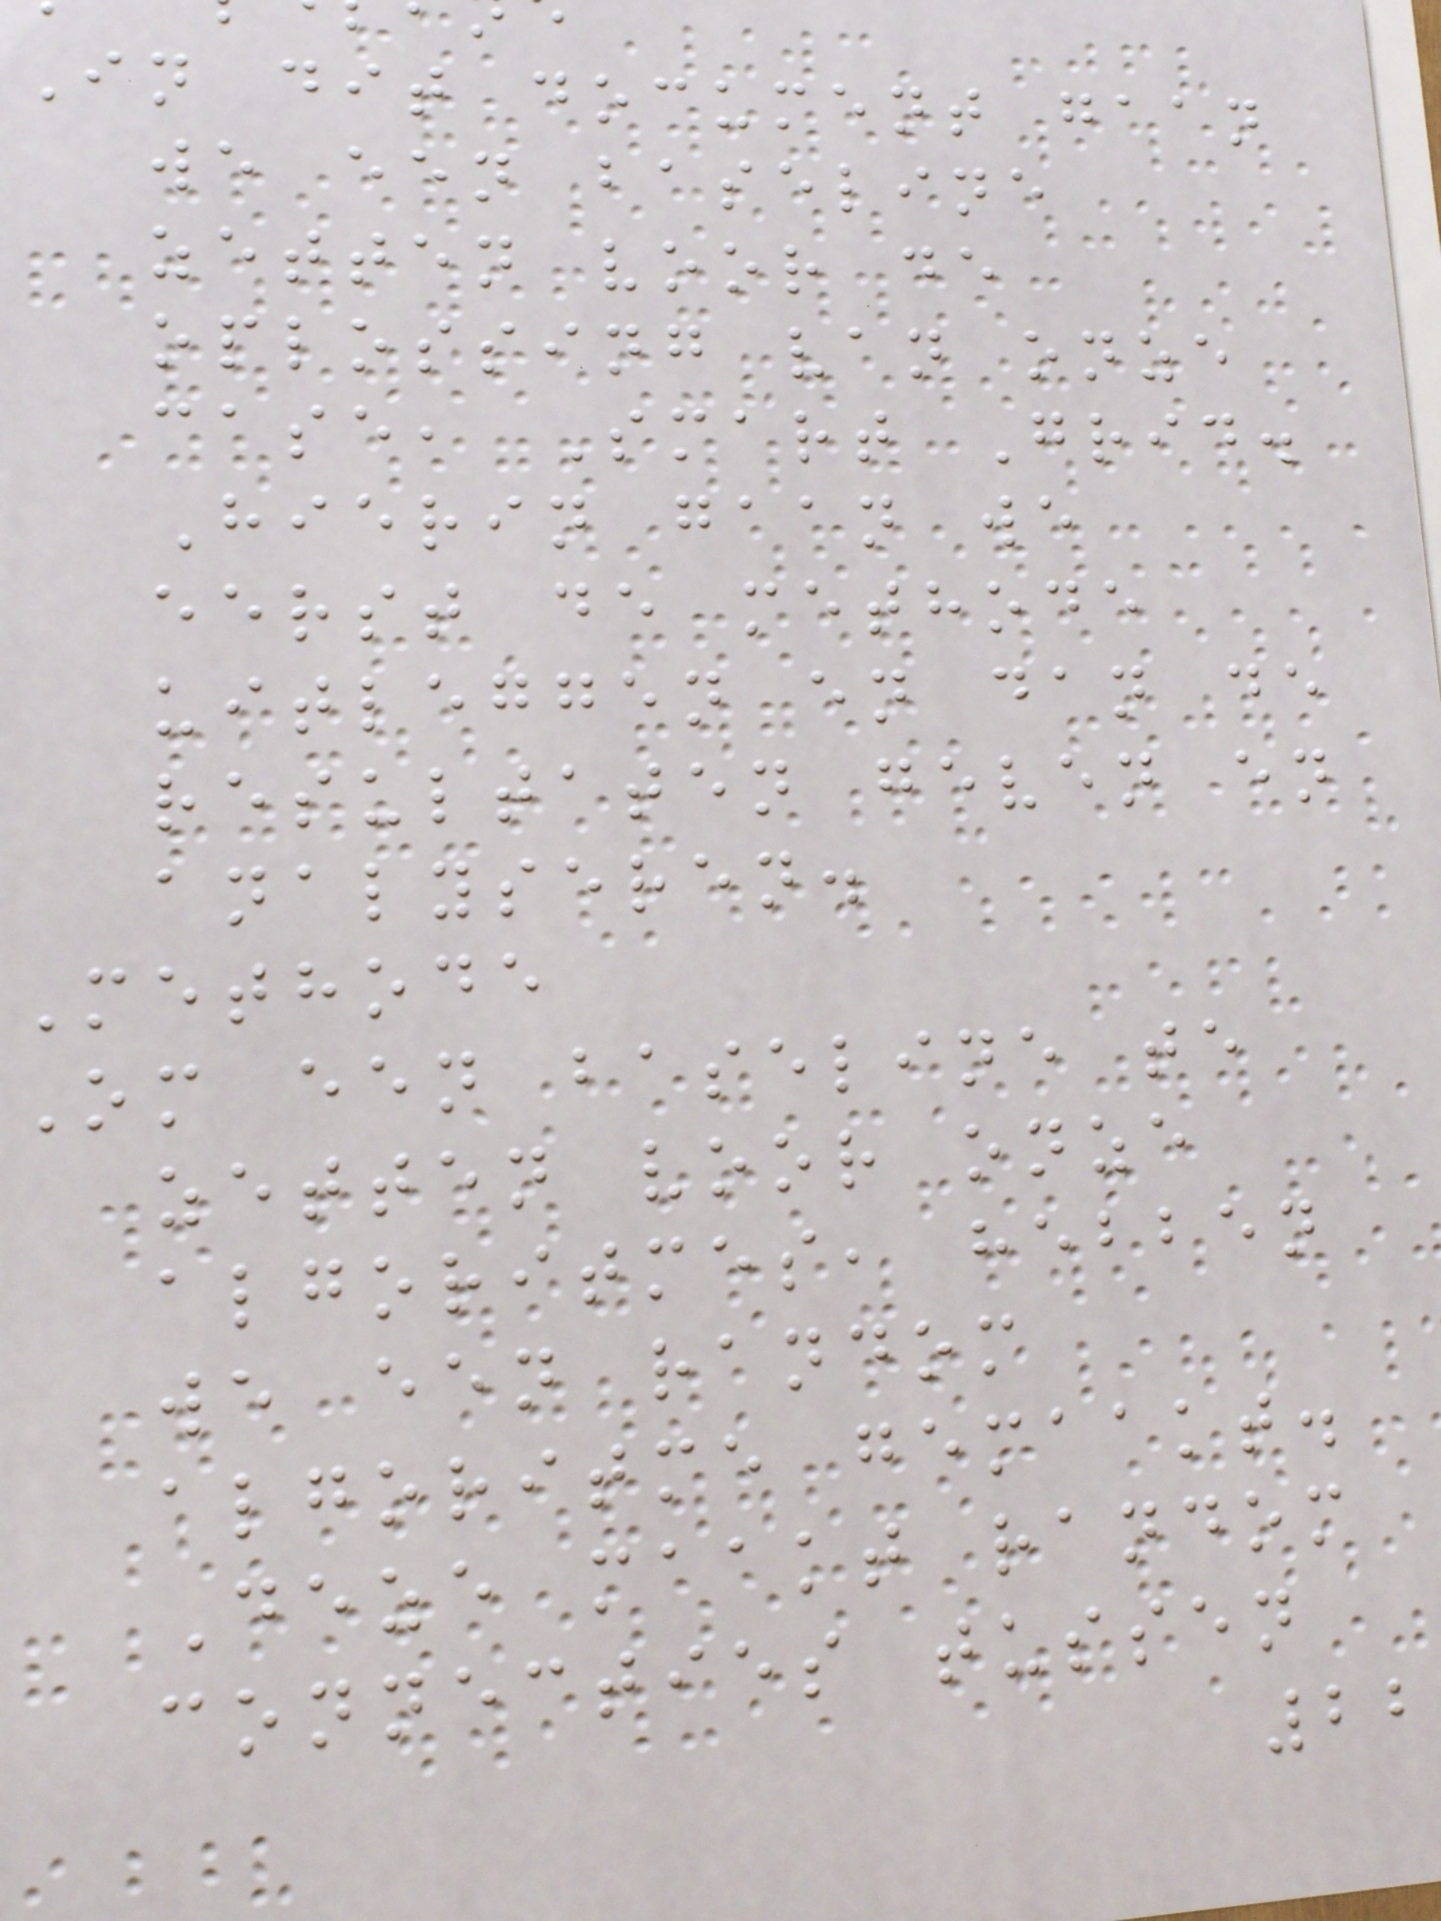In dit document gaan
we een baseline
zetten voor de
oplossing van onze
case, Smart Grid.
Hierin gaan we
eerst de methode
uitleggen en dan de
resultaten geven en
analyseren.
Methode
Om een baseline te
zetten voor onze
algoritmes, hebben
we een random
algoritme gemaakt.
Deze maakt random
connecties tussen
